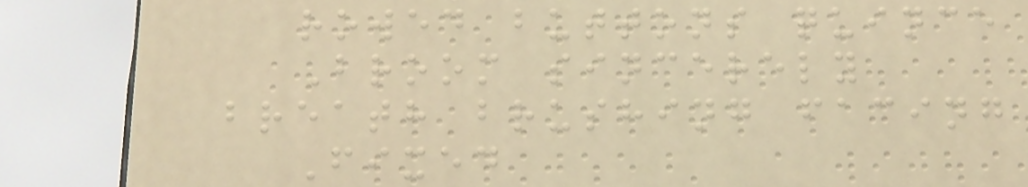rowed buttons quince
Broom sincerely
breath brushing facing
Fixed
